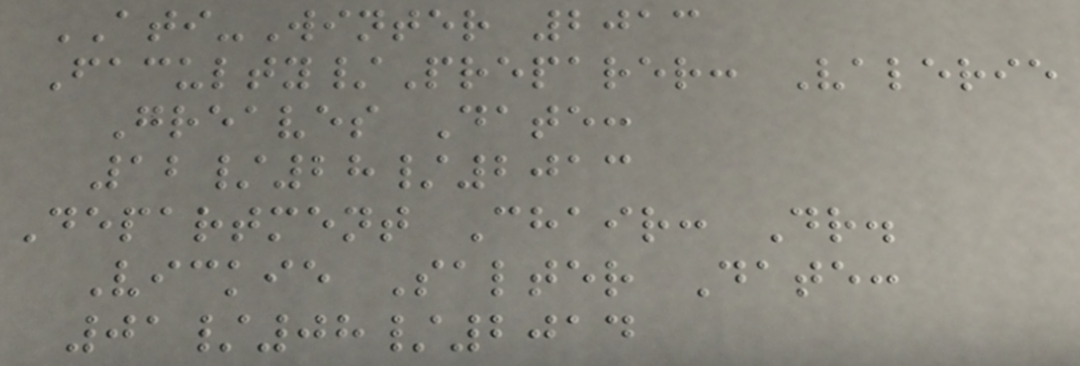ATI-Winter 2013
Faculty/Preparer: Valerie
Greaves Date:
12/28/2013
Department Chair: Dr.
Vickie Salter Date:
01/08/2014
